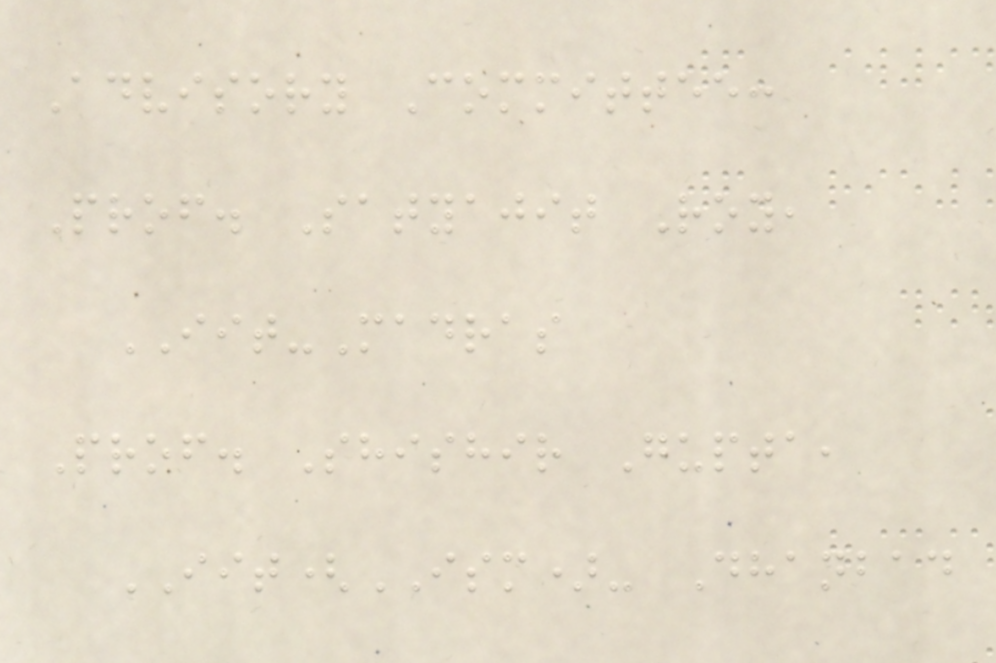Advisory Committee:
Prof. Satyajit Roy,
IIT-Madras
Prof. Shishir Gupta,
IIT(ISM)- Dhanbad
